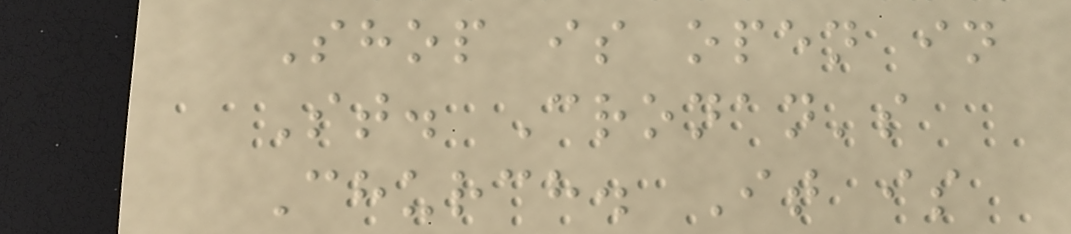Shop is open in
St. Cronan's
Church. It is
